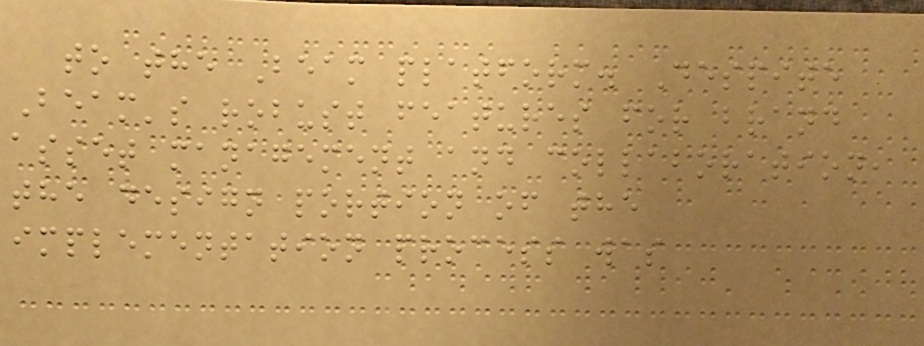to the Beam platform. Despite
Beam's robust features for brand
asset management and collaboration,
the design portion of the
implementation process was
